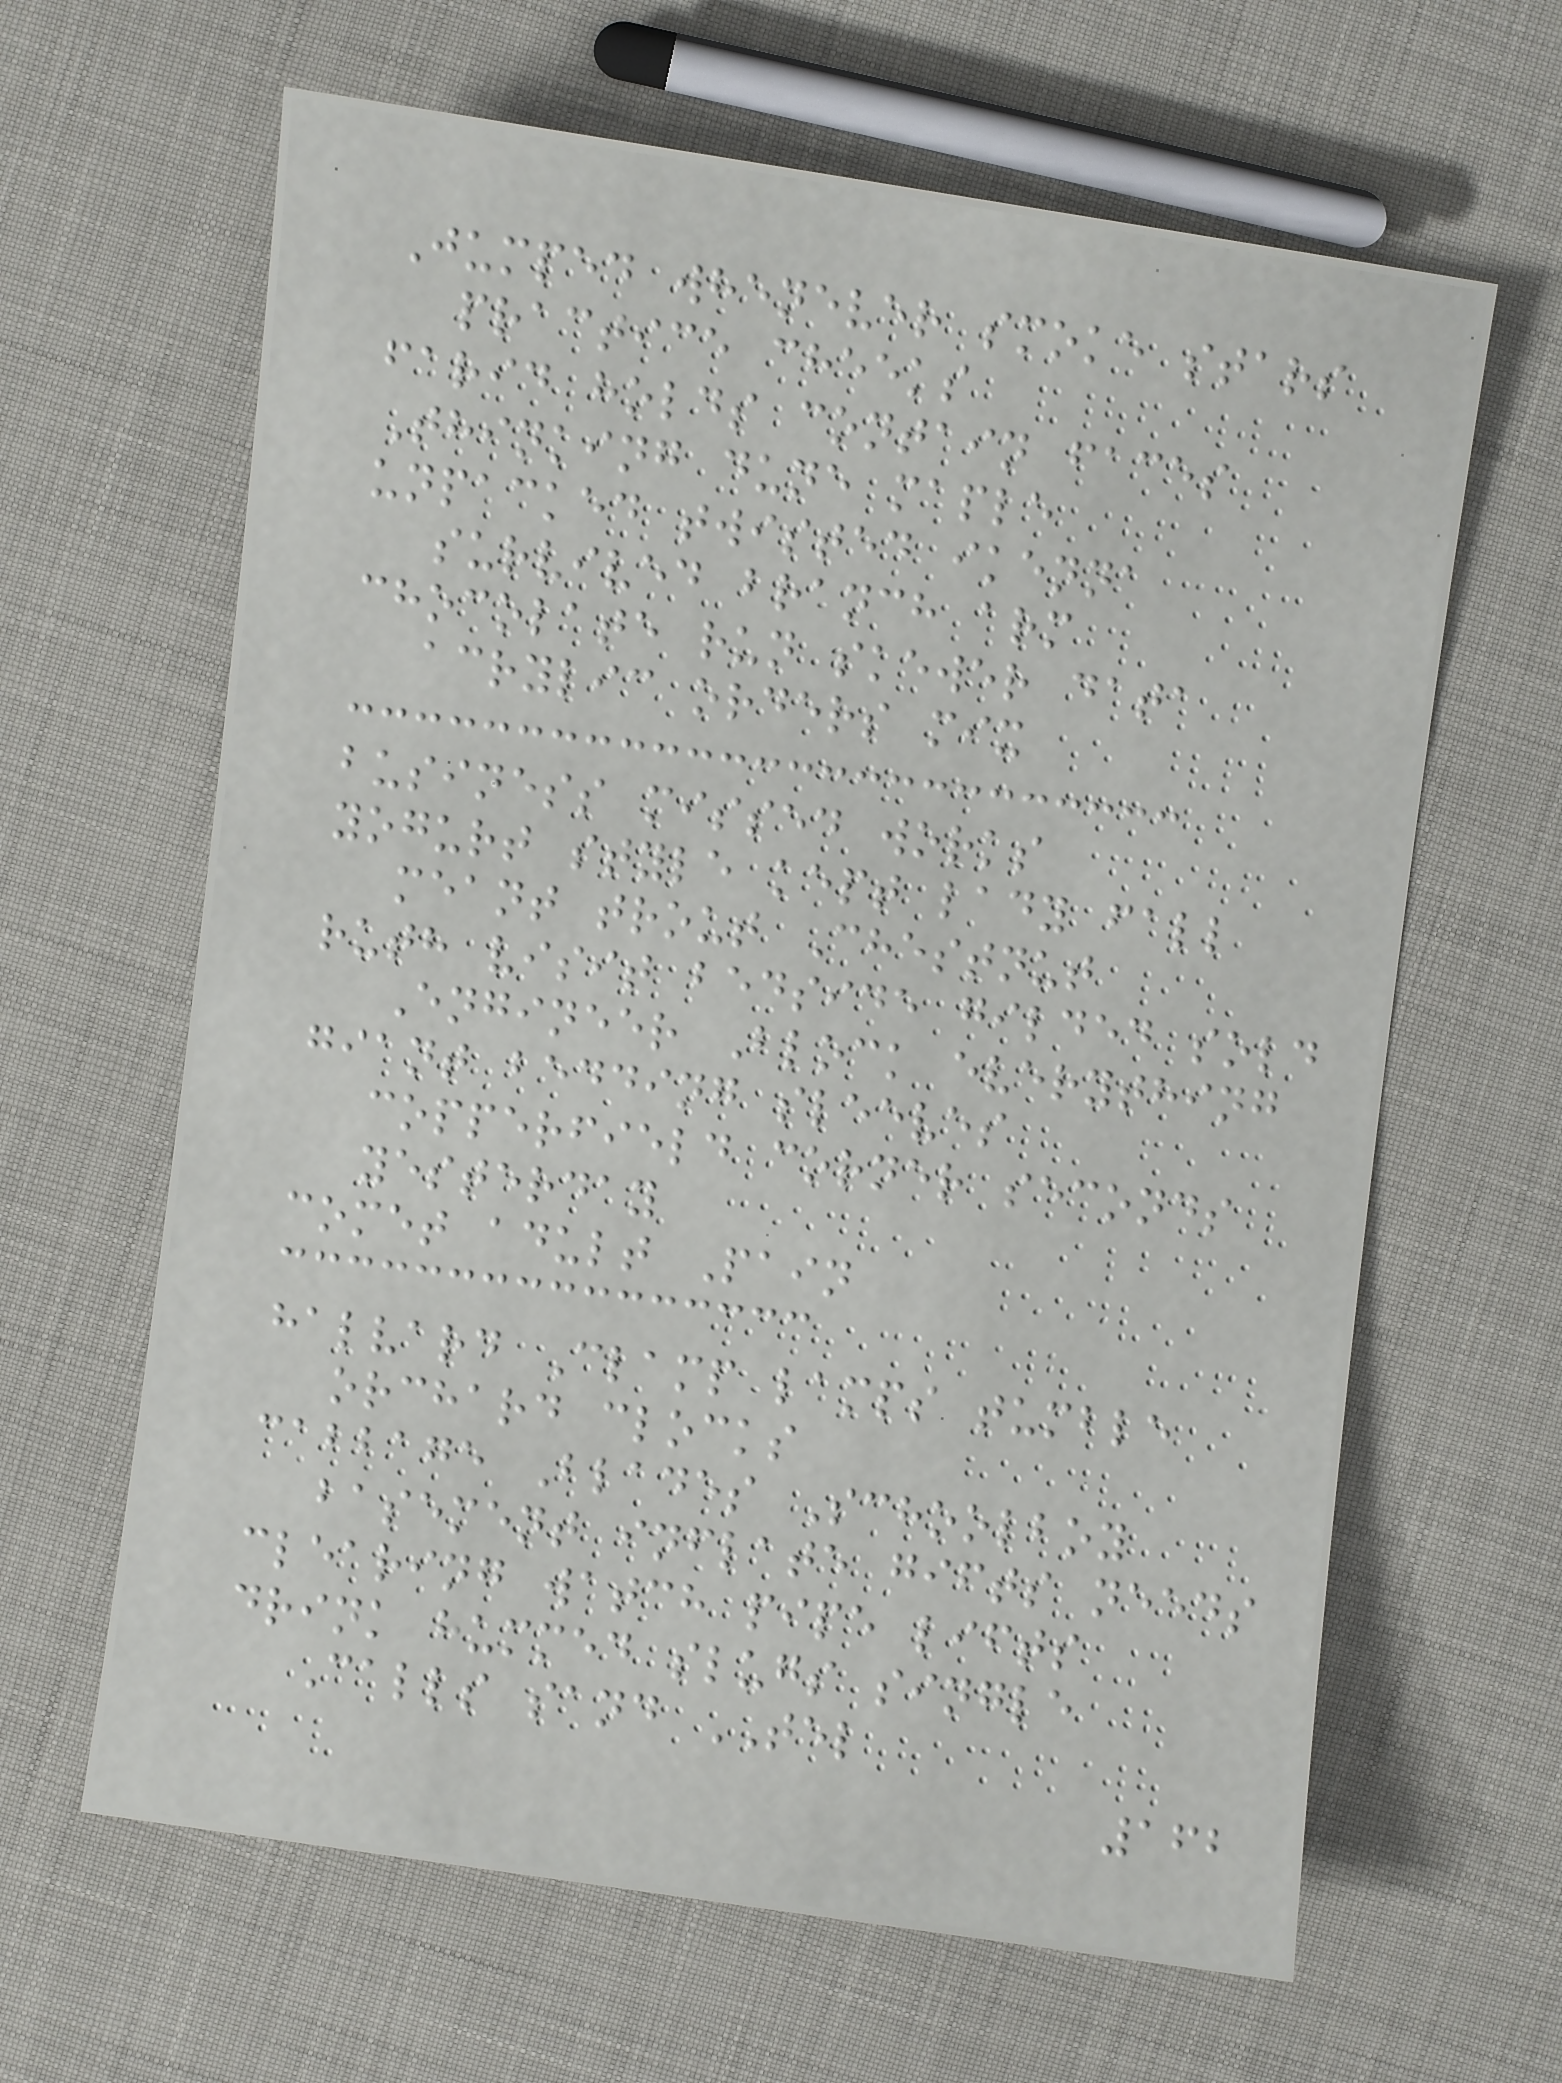Jumped whenever smoke stars
practice cheeks
farid holds contain faces
Thinking dune maple
unpacked twisted ikenna
survived branch arm
chocolate run skewer data
acrylic orders mix
business missed works
yogurt style kept lady fall
meant trout Chestnut
ruth visit bedside gilded sold
Engineer Block everything
giant bedding sleeves
copperfield corner seconds
yesterday
comet adult Pain
halvard Clamp lamps tumble
orchard clocks
cabbage Blades Schoolboy
basement inflate gifts needs
clearing watch pipe lifts
drink hummed slugs single
Calls sand TEL
162
